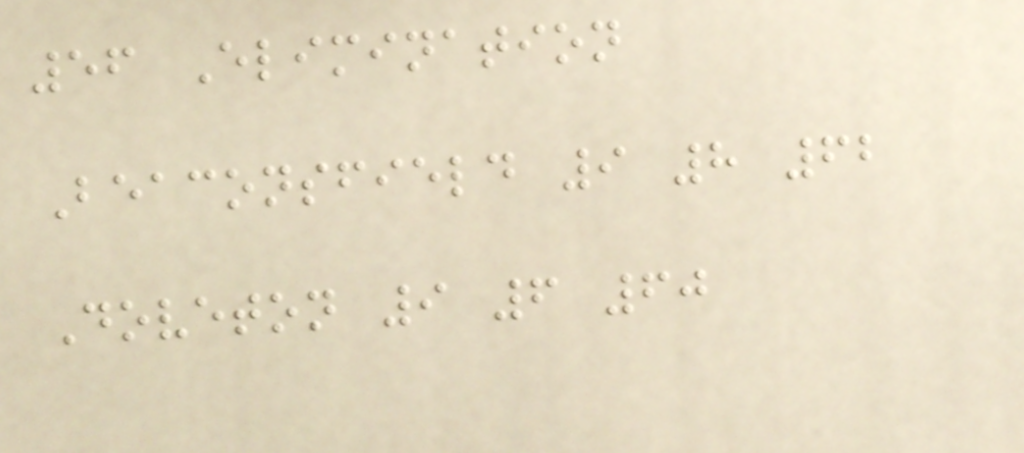56 Elimination
Beaconsfield 9 8 62
Doveton 9 6 60
